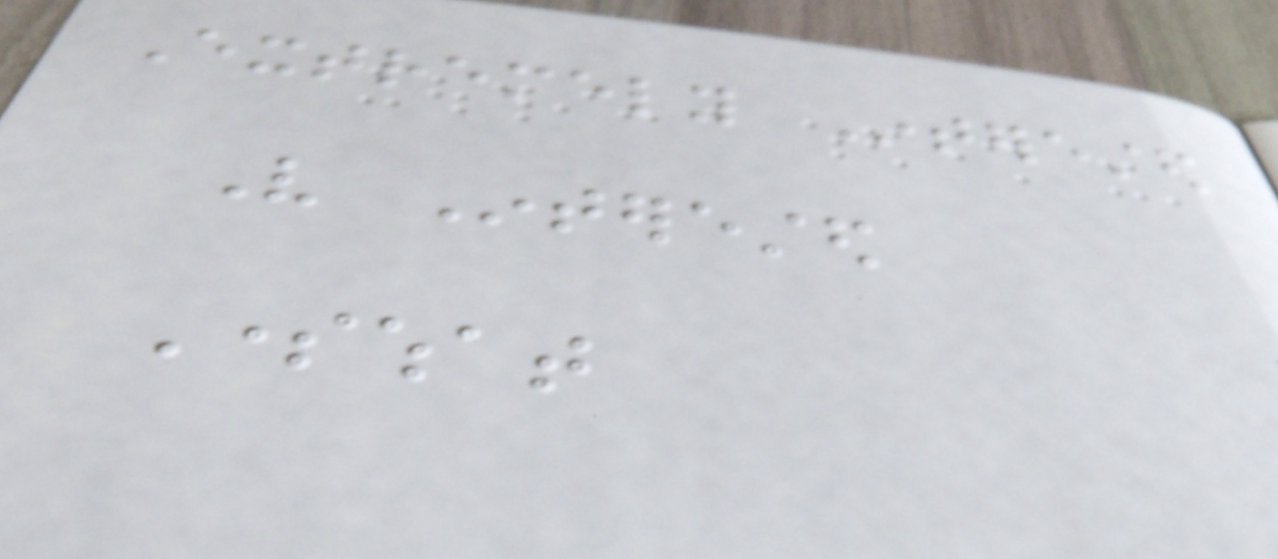Extremely Interested
Very Interested
Somewhat
